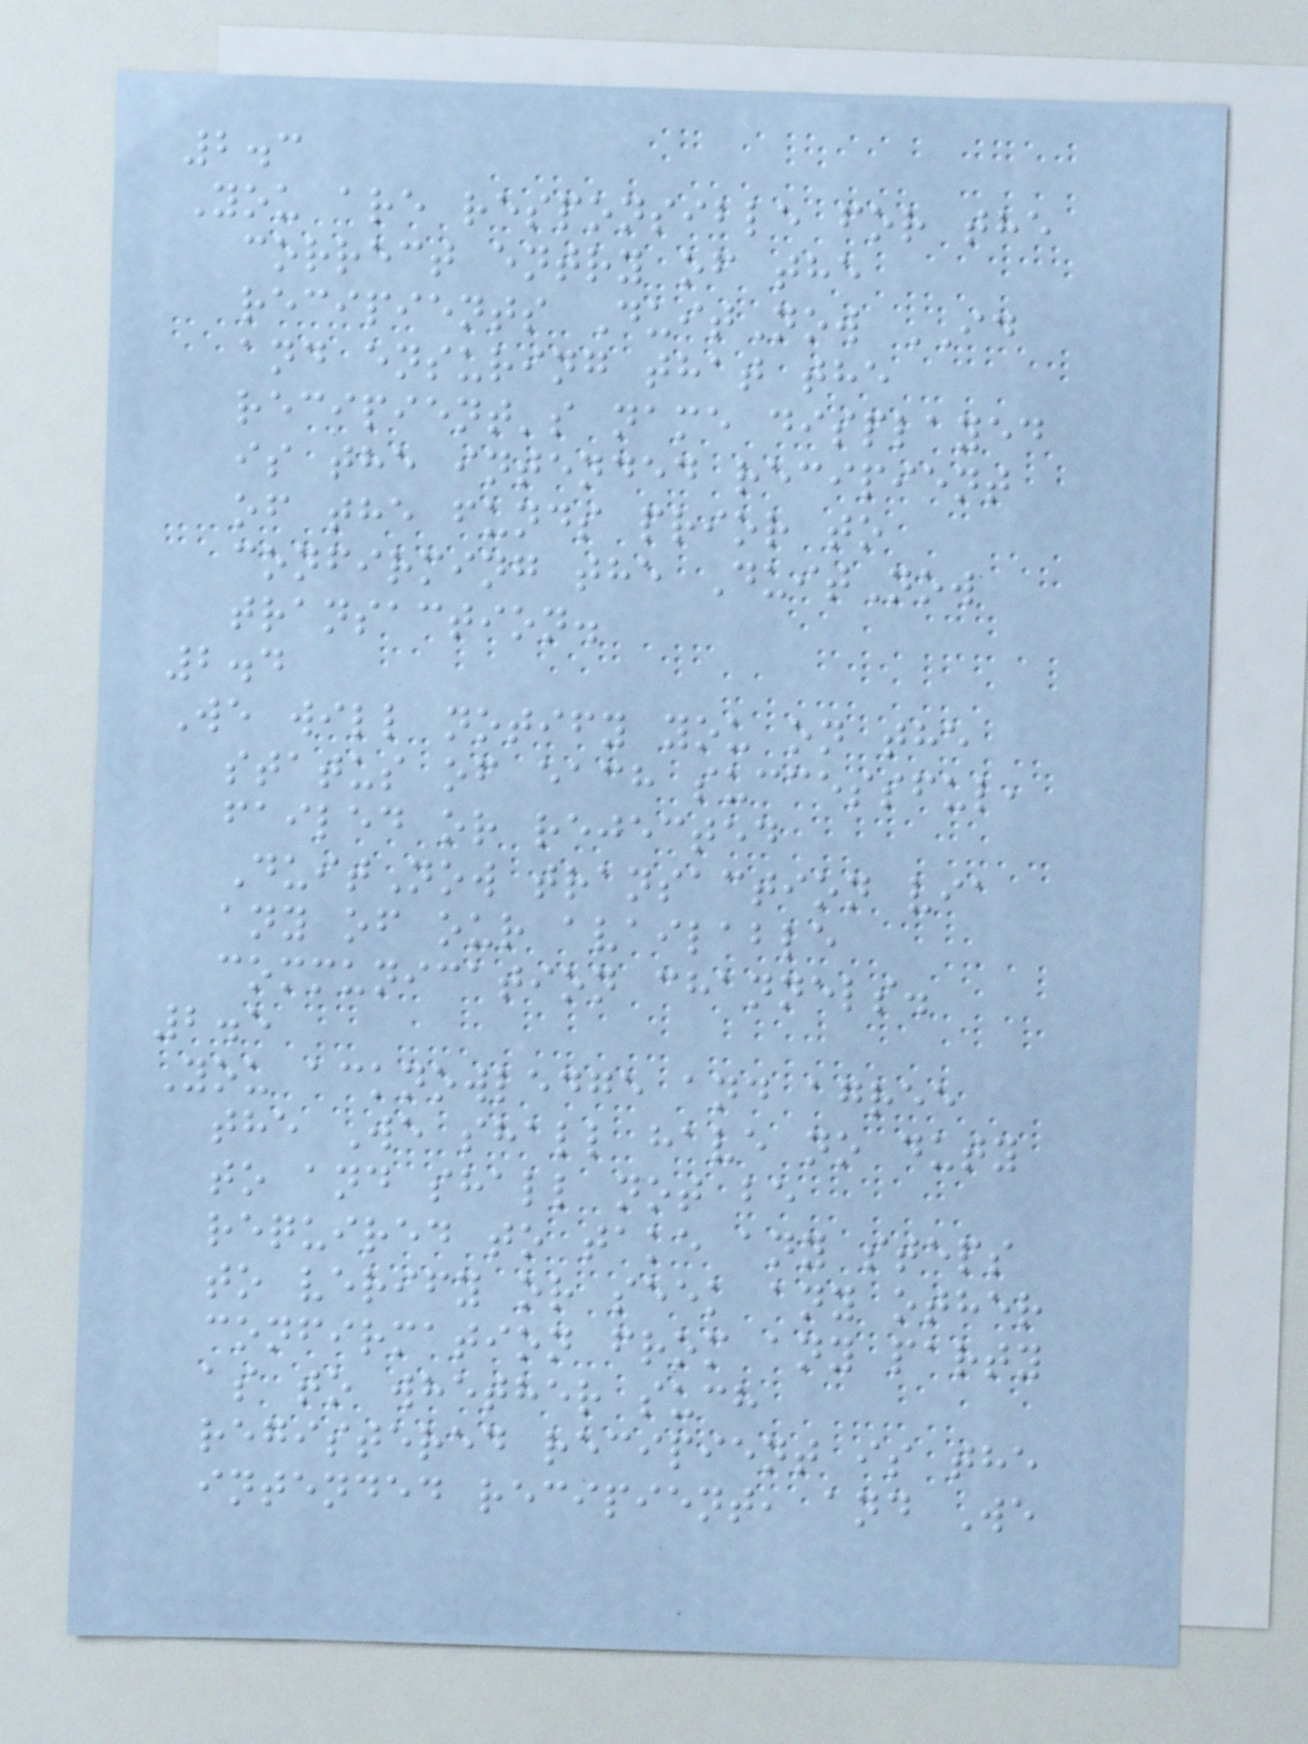2.3
You are responsible for the
correct entry of the
recipients DuitNow ID
and ensuring that the
recipient's name displayed
is the intended recipient
of the funds prior to
confirming the DuitNow
transaction.
2.4
We will notify you on the
status of each successful,
failed or rejected
DuitNow transaction via
any of our available
communication channels.
2.5
You acknowledge and agree
the We shall have no duty
to and shall not be
required to take any steps
to verify or seek any other
confirmation from any party
as to whether such
registered recipient is the
intended recipient, and We
